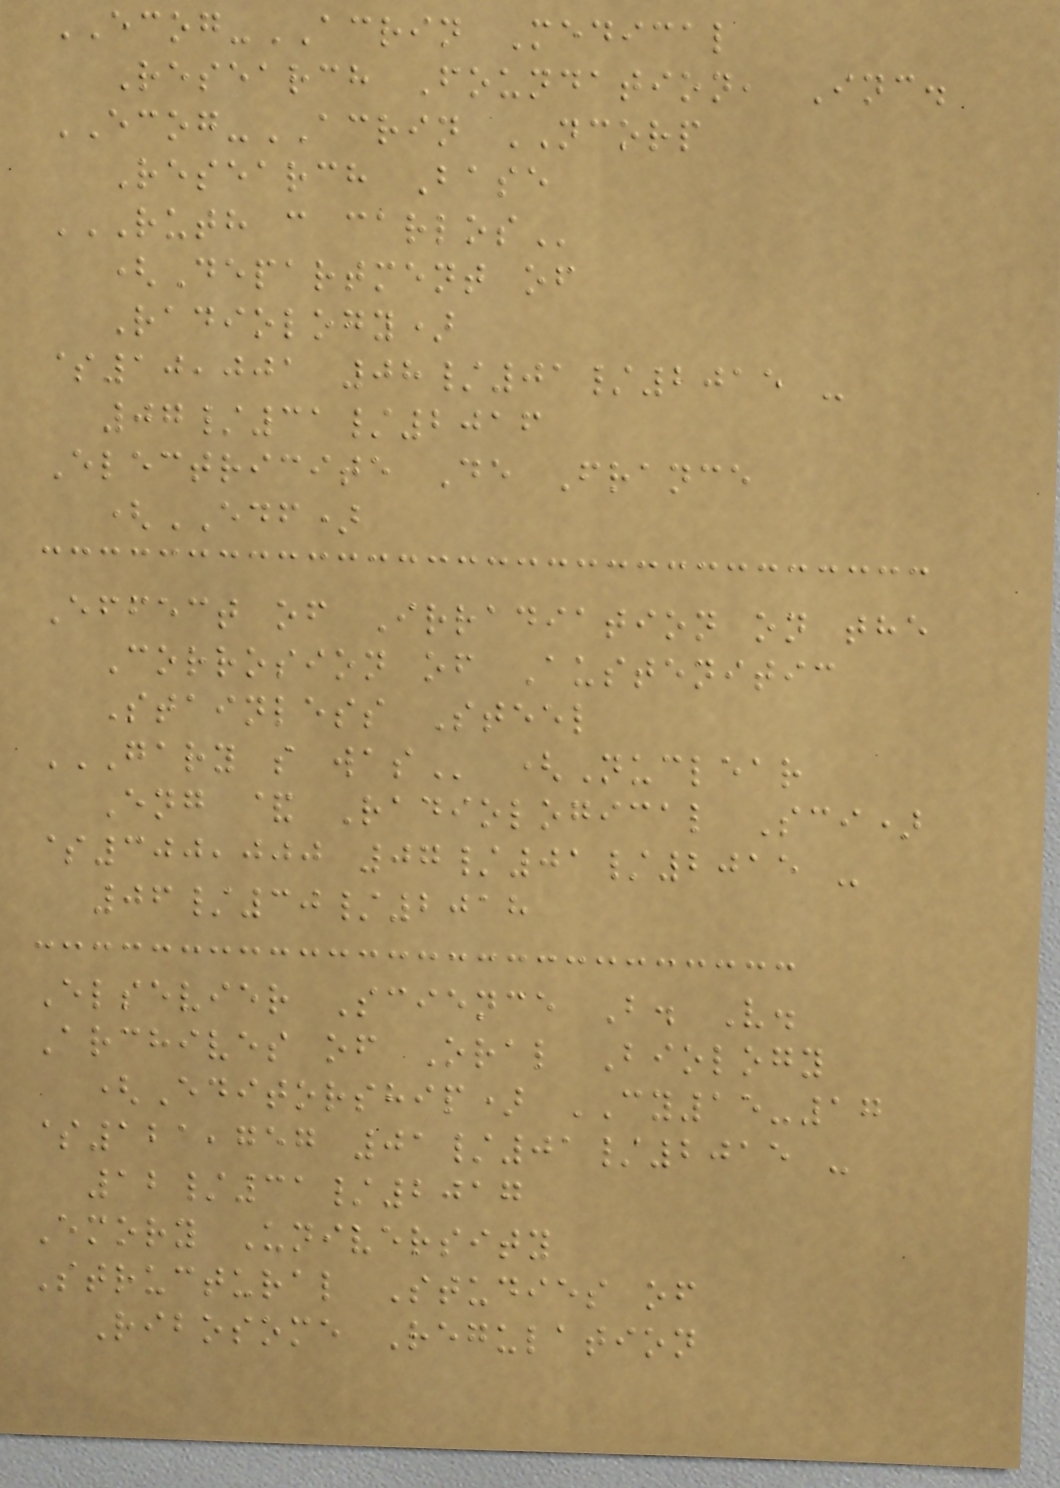ECOG-ACRIN Medical
Research Foundation, Inc.
ECOG-ACRIN NCORP
Research Base
RUTH C CARLOS
(Department of
Radiology)
$10,001 08/01/2015 -
07/31/2016
Electricite De France
(EDF)
Effect of Irradiation on the
Corrosion of Austenitic
Stainless Steel
GARY S WAS (Nuclear
Eng & Radiological Sci)
$300,000 07/01/2015 -
06/30/2018
Elsevier Science B. V.
Archives of Oral Biology
(Editorship) CY15-17
$121,757 01/01/2015 -
12/31/2017
Emory University
Structural Studies of
Ribosome Regulation
